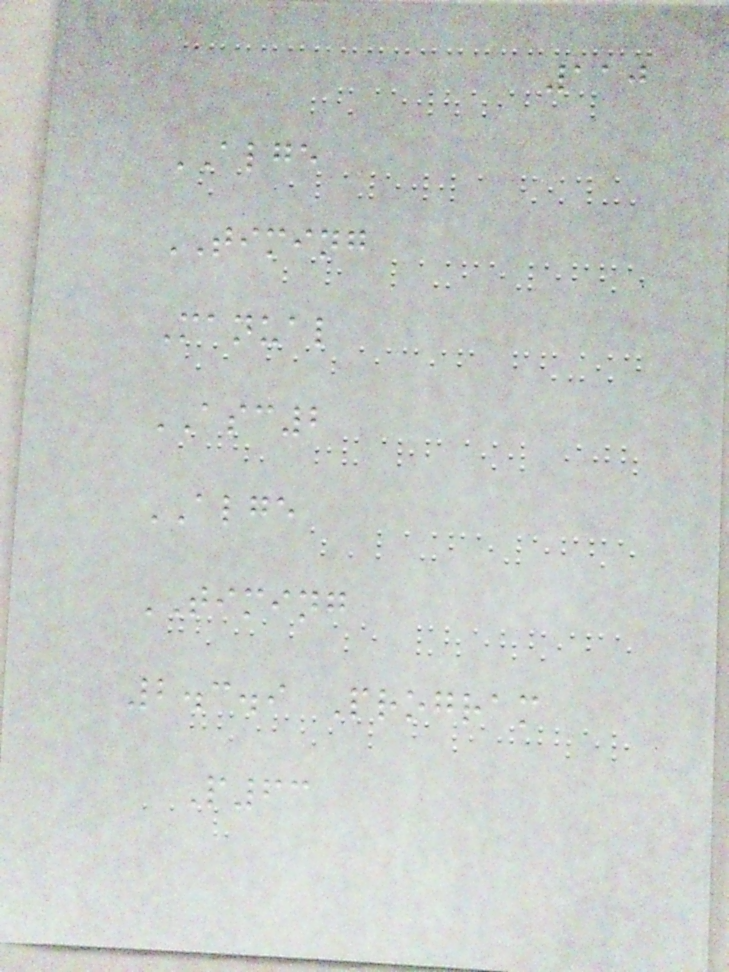110
ALGE
TIMING
Manual
ASC2
ALGE
TIMING
2.3.9 Program
P63
